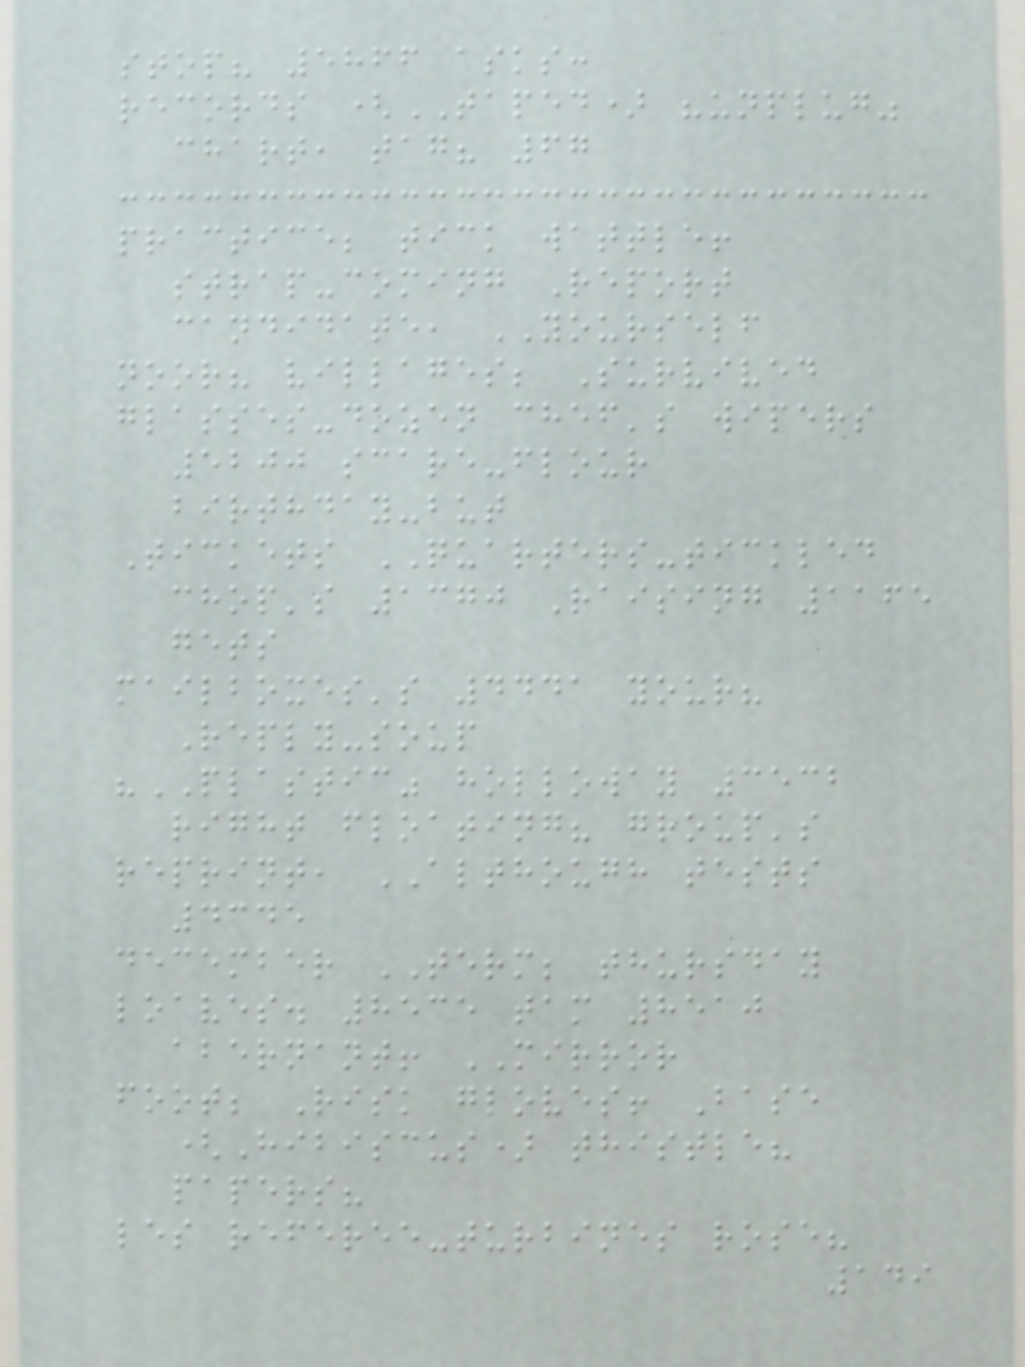stop? 5866 asks:
records (TAPED) "unplug"
chart, tag? 67
practice; tick wattle!
strap-coming Report
candidate, YOURSELF
noor? villages; Survived
glasses-dozen chef's wipers
5200 scare-flour
birthday-but
Tickets QUARTERS-tickled
chop's 1370 Raising 1165
gets
mailboxes's 4441 your?
Reply-soup
"PLASTIC" holloway 3532
right floating? group's
reprint, ALTHOUGH tests
4345
december TERM; thursday
loaves. 8535 tam 8510
abernant! MIRROR
foot; Risk gloves! Base
(Hibiscus) thistle?
papers?
les referee-turbines rose?
149
